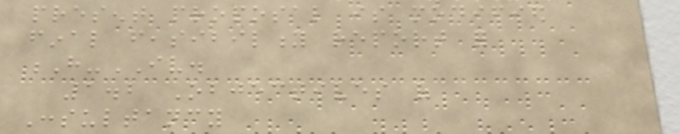present proposal is modified
final feasibility report for
H-IV.
1.2 Objectives of
Consultancy
